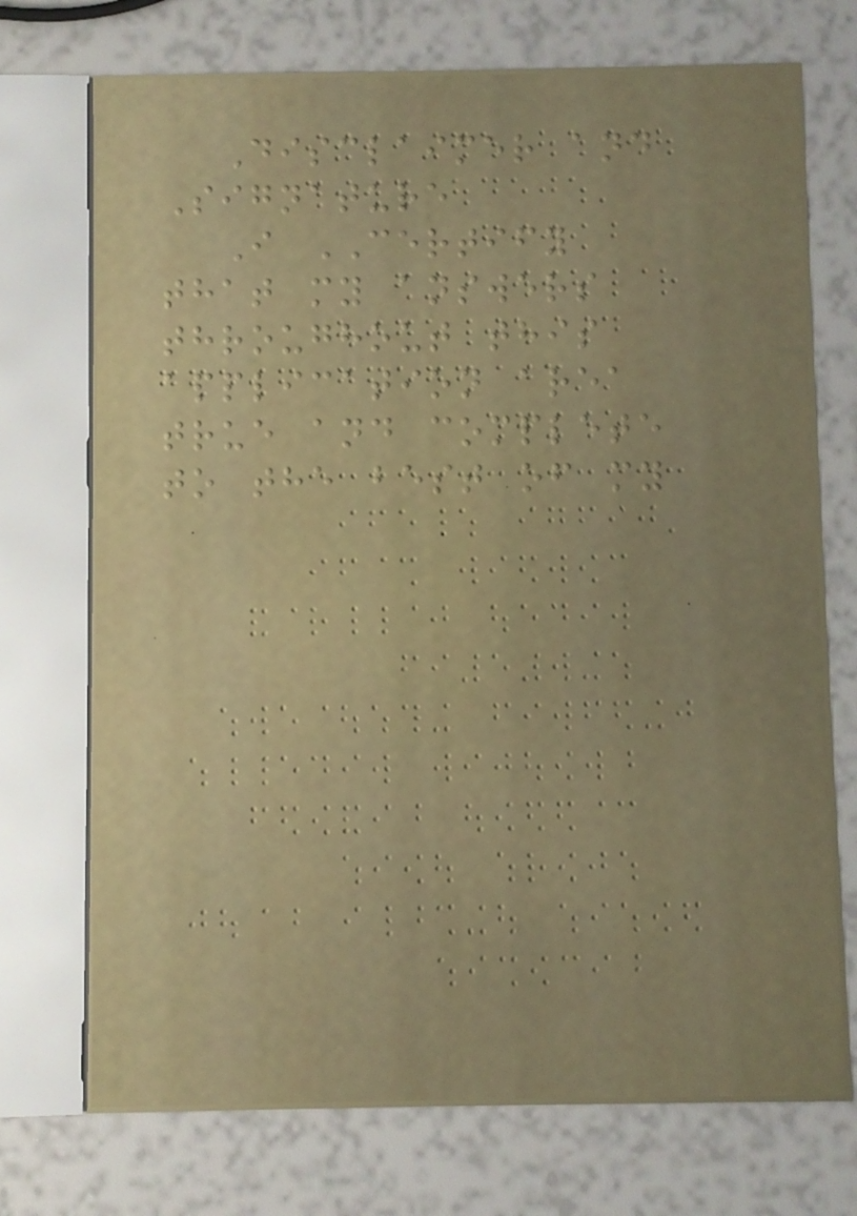Disclaimer and
Signature
I CERTIFY
that my answers
throughout this
application area
true and complete
to the best of my
